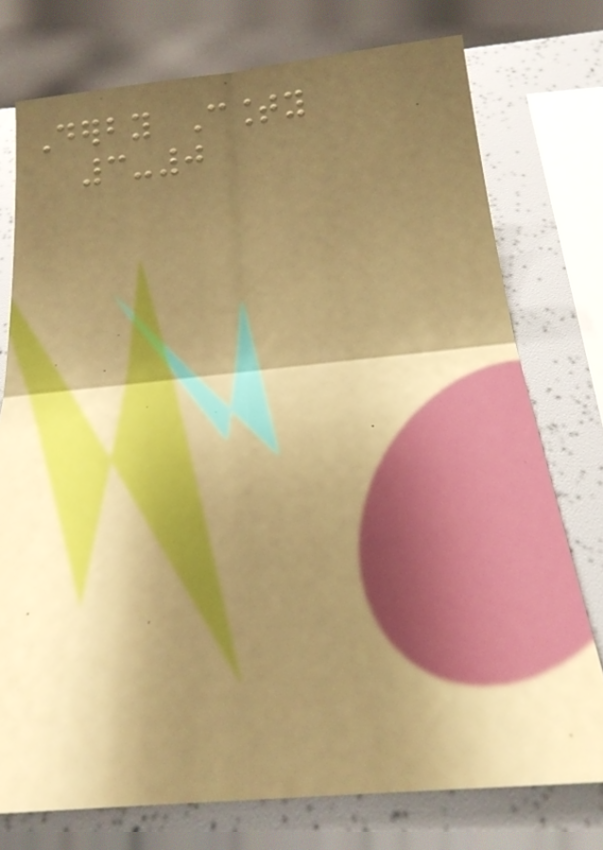Derby County
3-0
